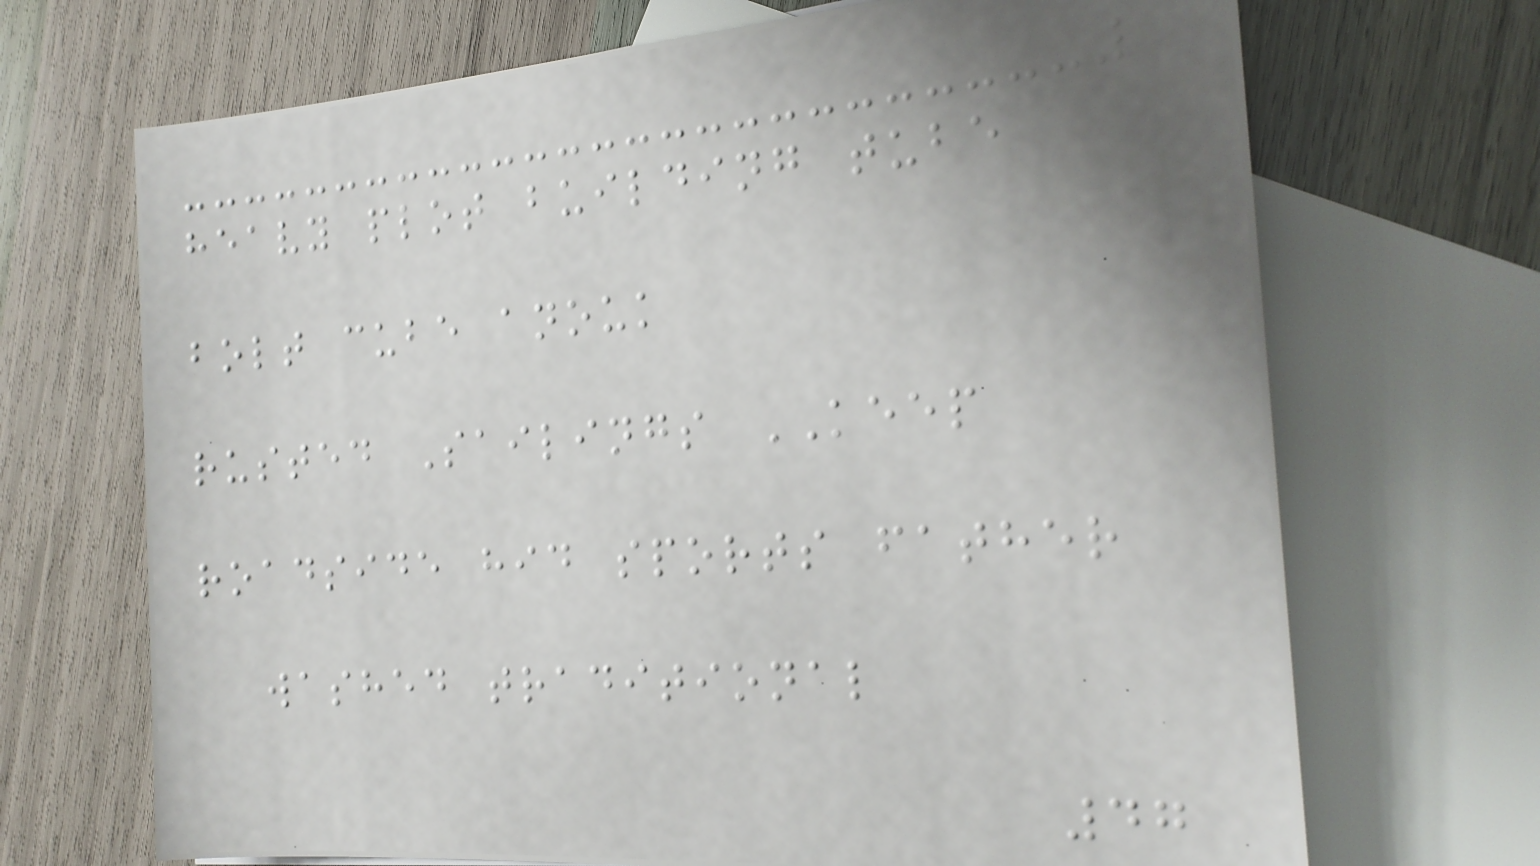heavy plot building tube
bolt cube anouk
rusted Sailings KEEP
roadside hid sports father
washed traditional
47
